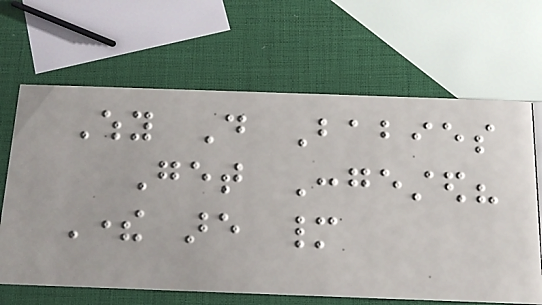Why Do Babies
Get Congested?
There are many
